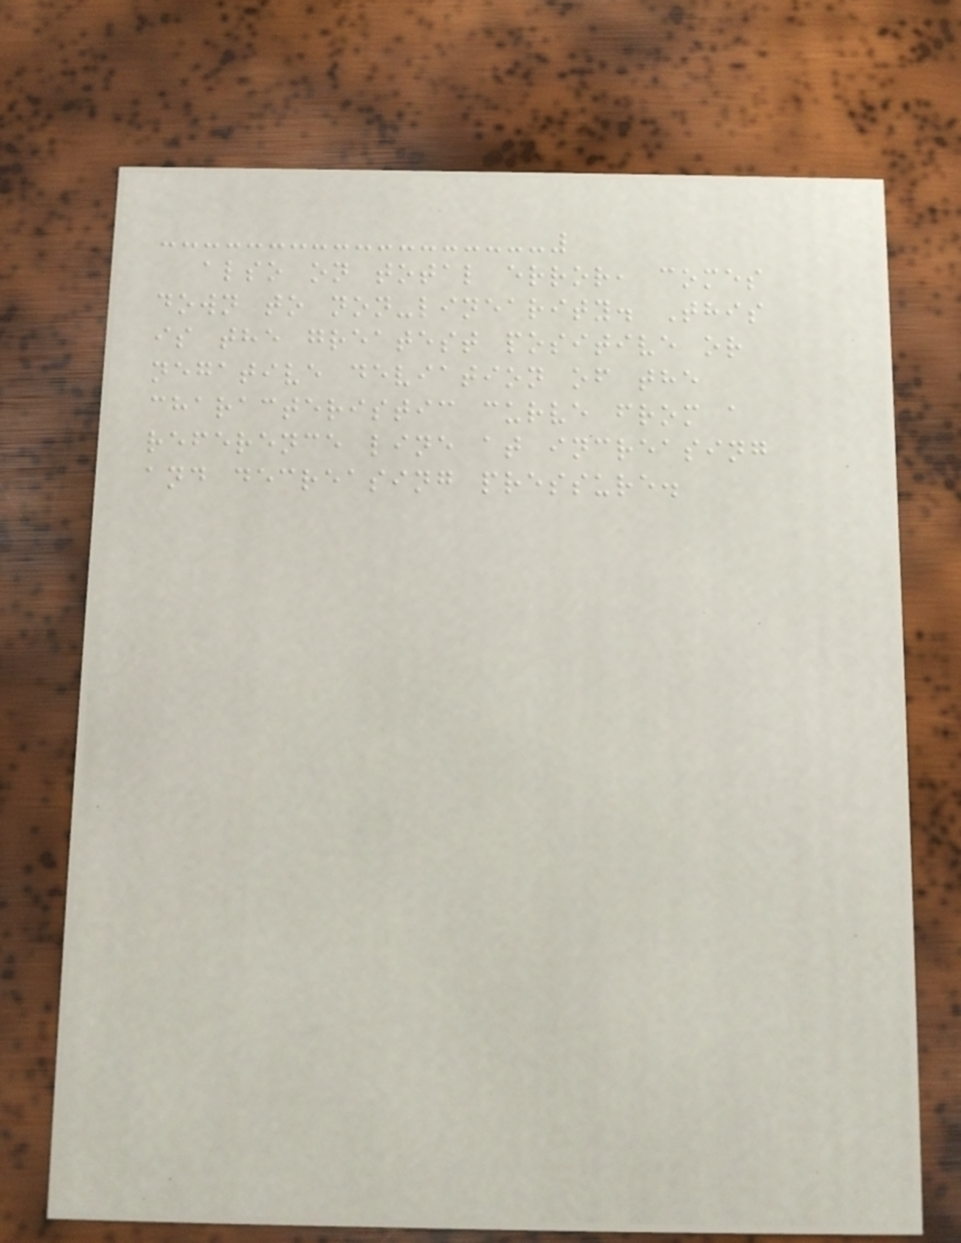also on total error, comes
down to non-linearity. This
is the greatest positive or
negative deviation of the
characteristic curve from a
reference line at increasing
and decreasing pressure.
